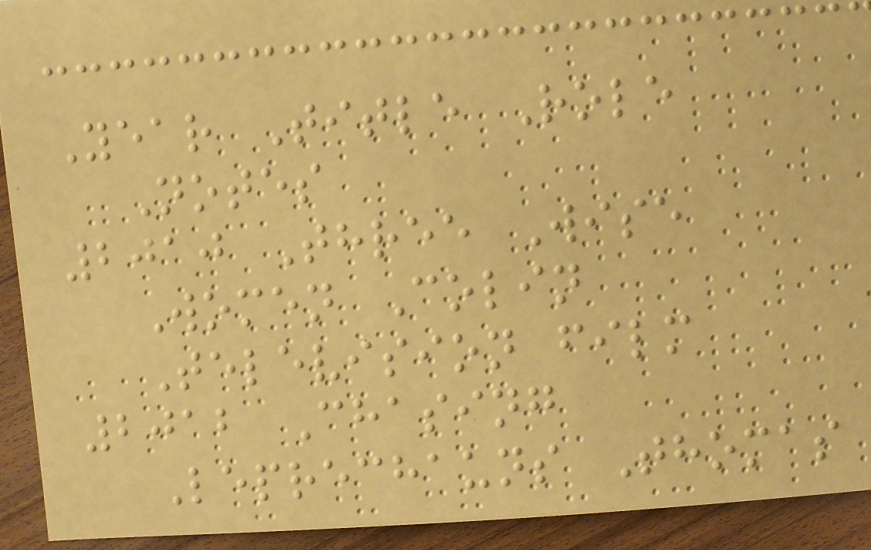Year Title Role
Notes
2010 Three Wise
Women Colin
Television film
2012 Chasing
Leprechauns Thomas
